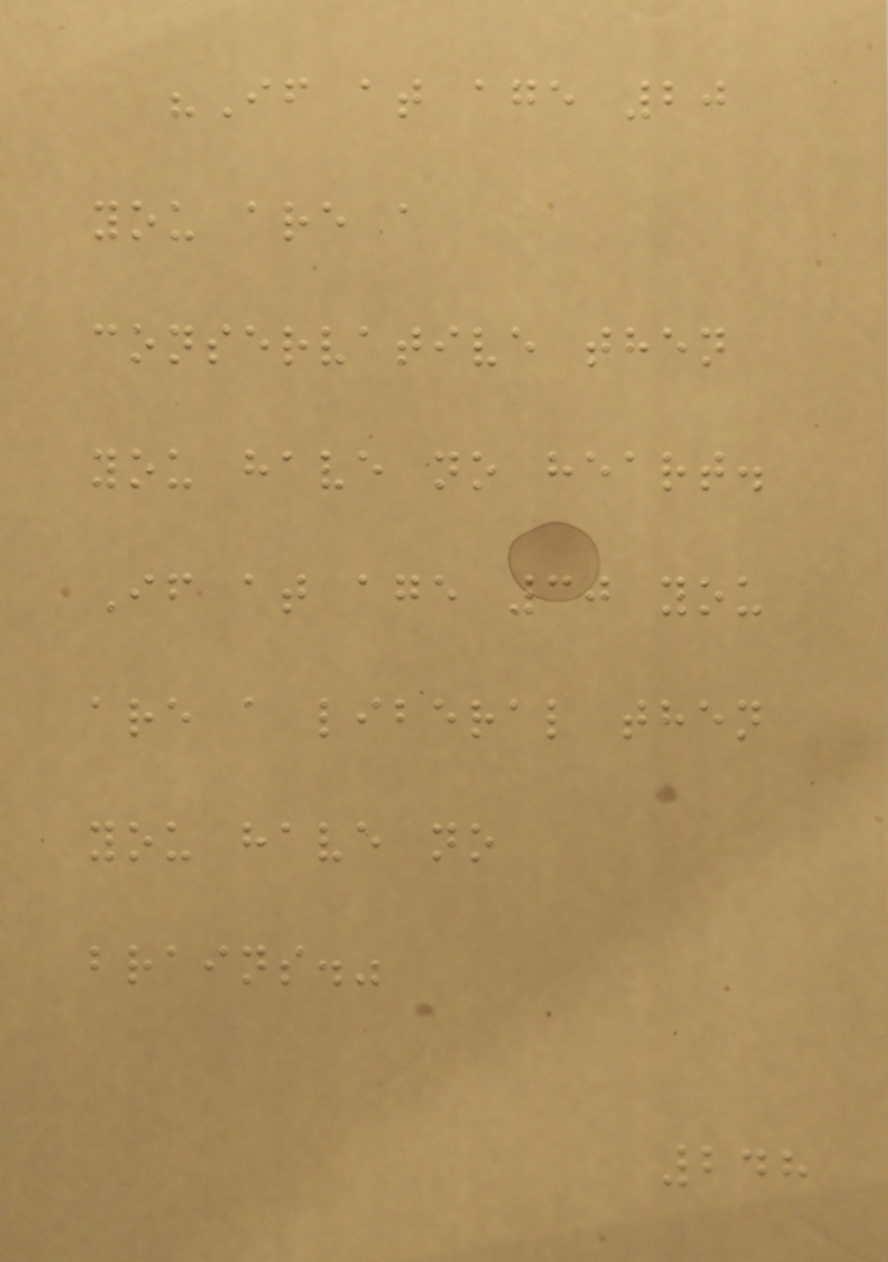"If at age 20
you are a
conservative then
you have no heart.
If at age 30 you
are a liberal then
you have no
brains."
248
